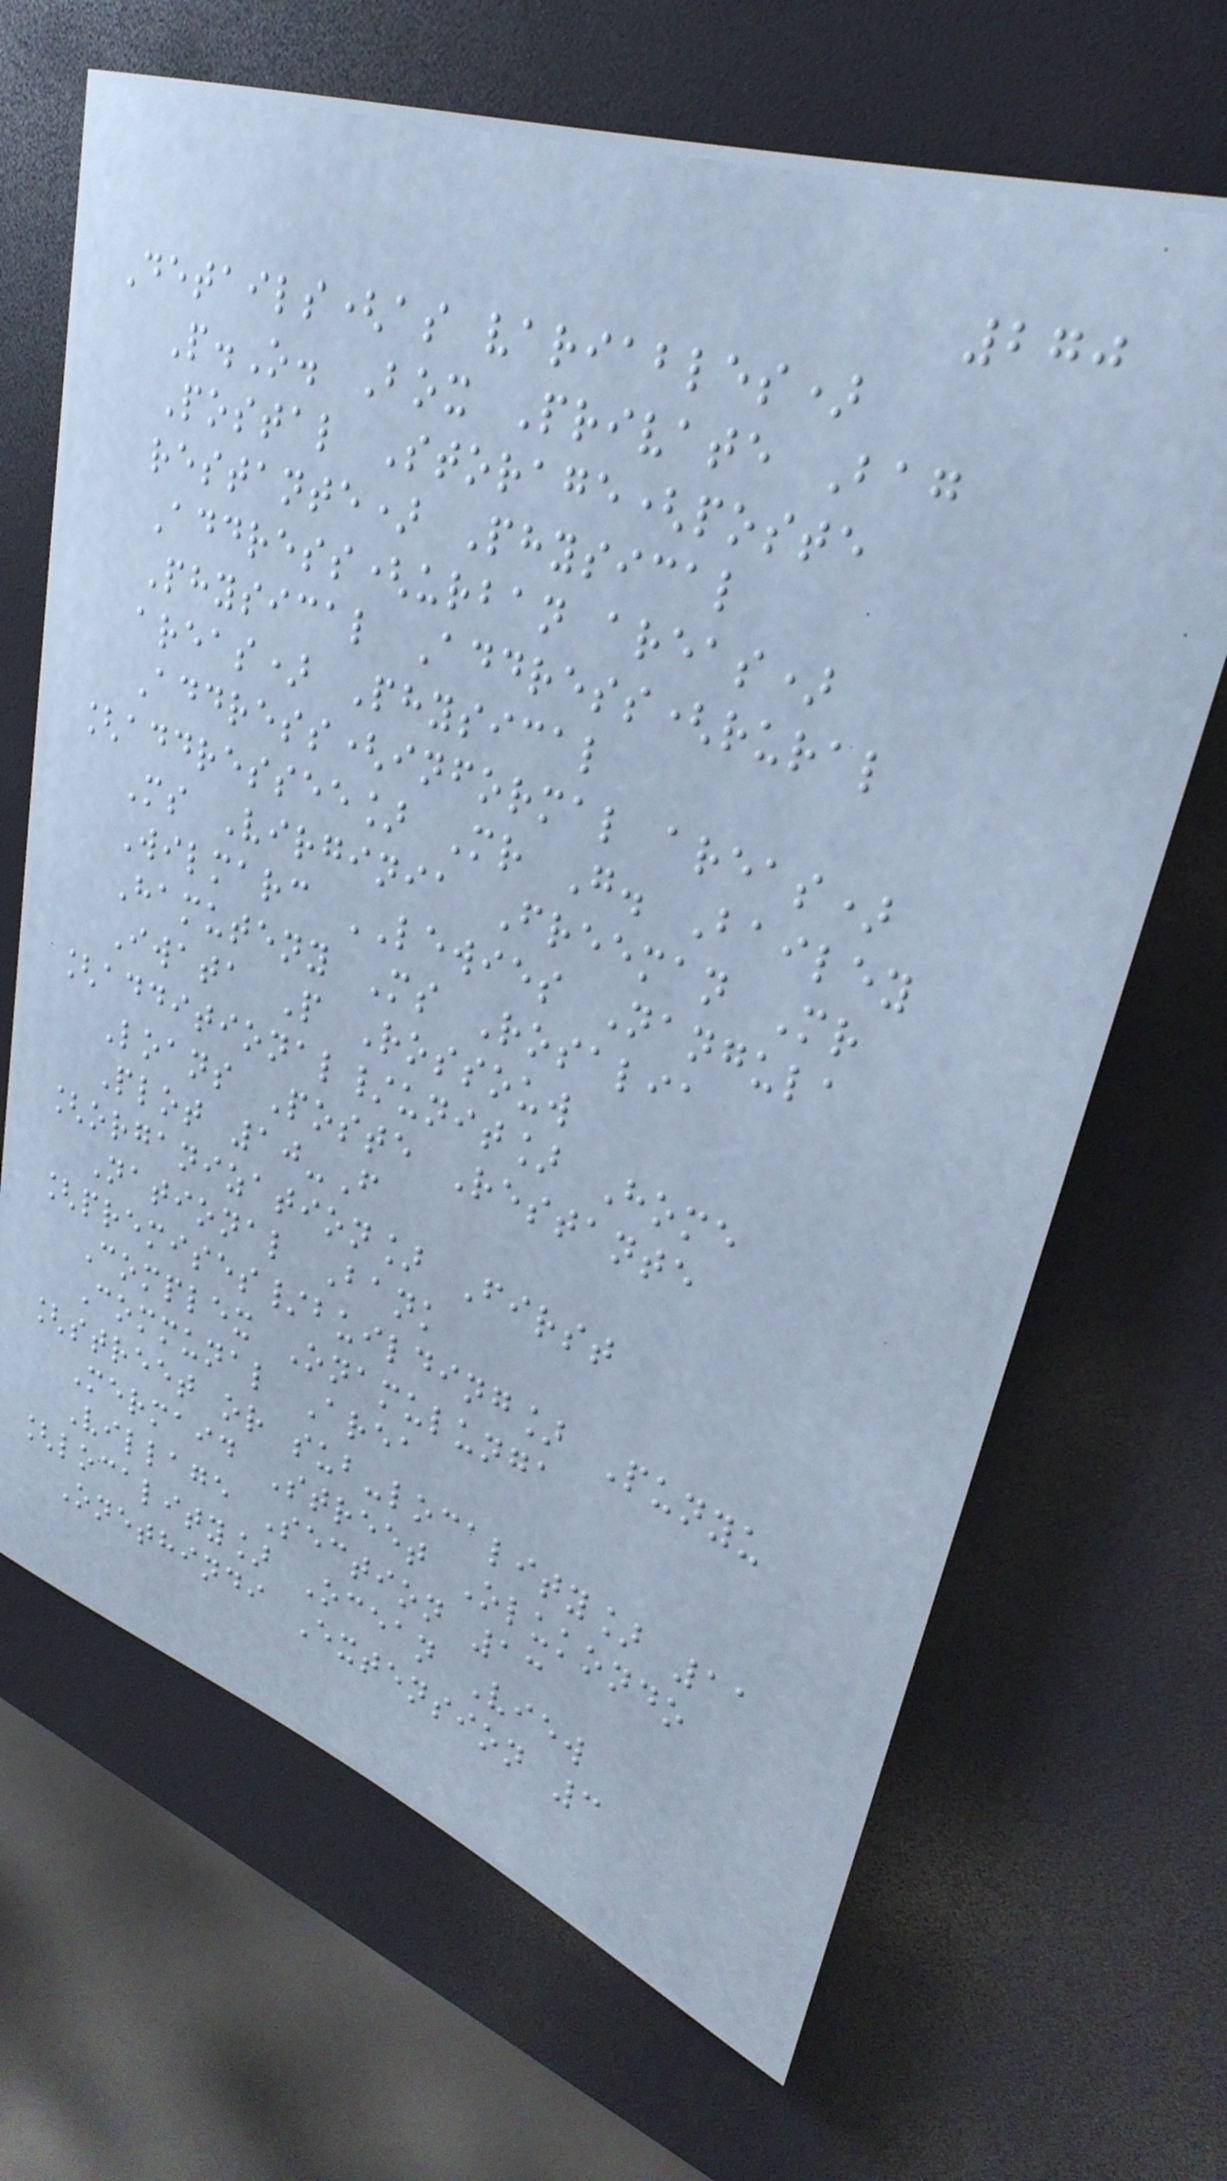270
Details(as variables)
P.O. Box Private Bag
Postal Storage(poste
restante) Physical
Address(urban areas)
Physical Address(rural
areas) Physical
Address(informal areas)
[addressee] Mr G. Bailey
Ms Virginia Freeman Mr
Wilmarc LEWIES Nangula
Hamuteny Ms Rosalia
Iwata P Rossouw
[additional/unit] Home
Loans Poste Restante
Plot 10-F
[organization] First
National Bank
[premises/building] Punyu
Complex Onamulunga
Communal Area
[street or sub-locality] 11
Mermaid Street Olukondo
Village Section 13
[locality] Ocean View
Onethindi Extension 3
